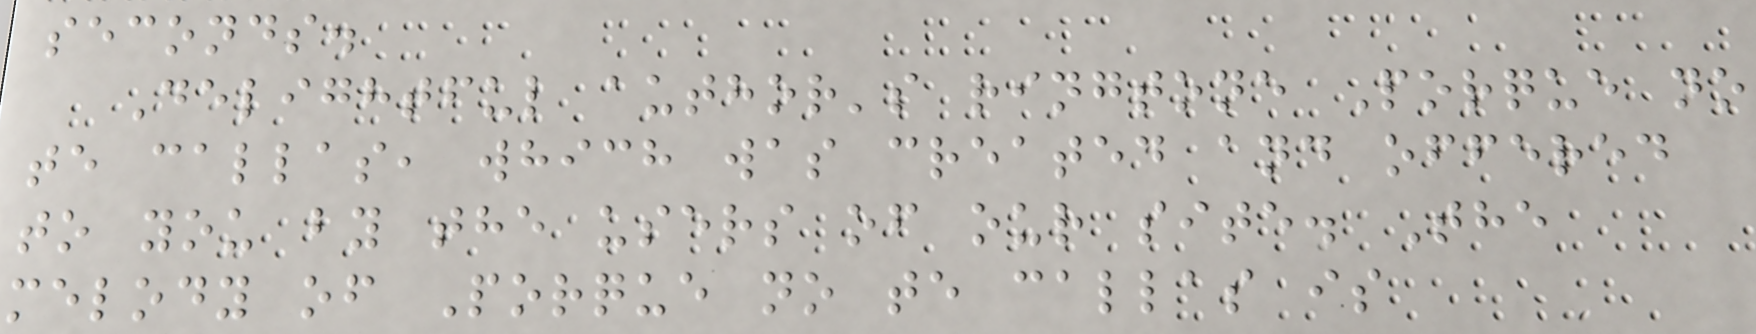seconds.
Delightful author's ringtone Porque no
te callas, which was created and offered
to you by the users of our site. The
melody of Porque no te callas is
